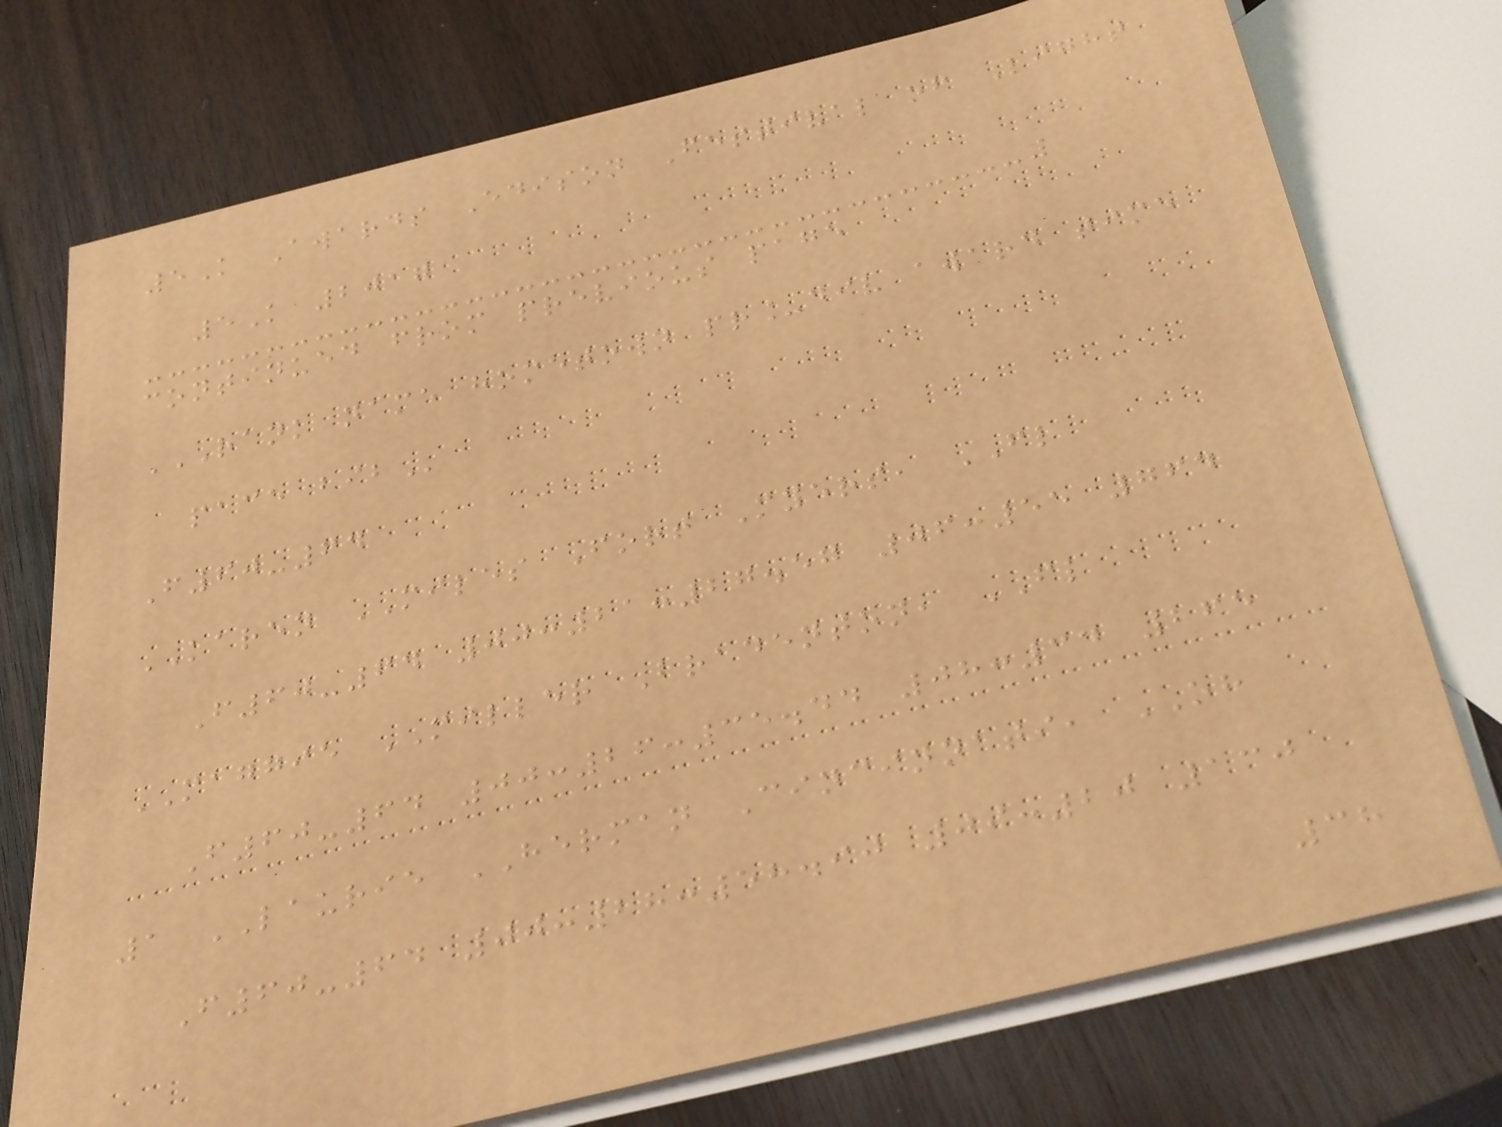5K Awards Edison Festival of Light
5K 2017
continued from previous page
RANK NAME HOMETOWN PR_DIV AWARD TIME
PACE BIB
F60-64
KAREN MILES Fort Myers, FL
F60-64 00:21:27.57 06:55 764
MAGGIE MILLER Bradenton, FL
F60-64 00:26:35.44 08:34 265
1 LAURIE HERMAN Cincinnati, OH
F60-64 00:28:58.90 09:20 130
38
